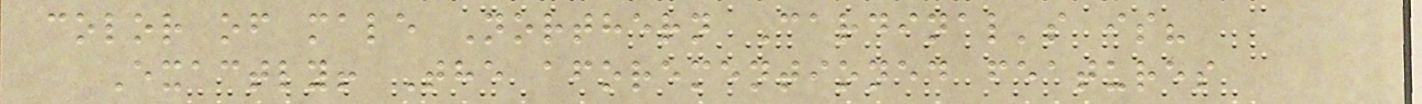color of male Northern Cardinal's is?
Exactly! The aforementioned features
